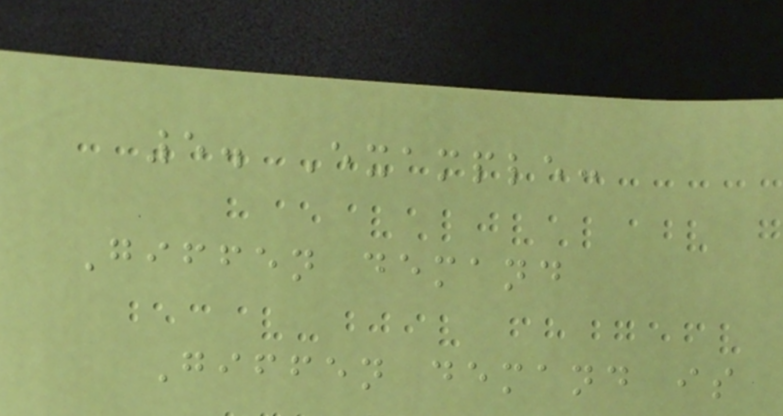5. Example:
Giffen demand
Giffen demand is
